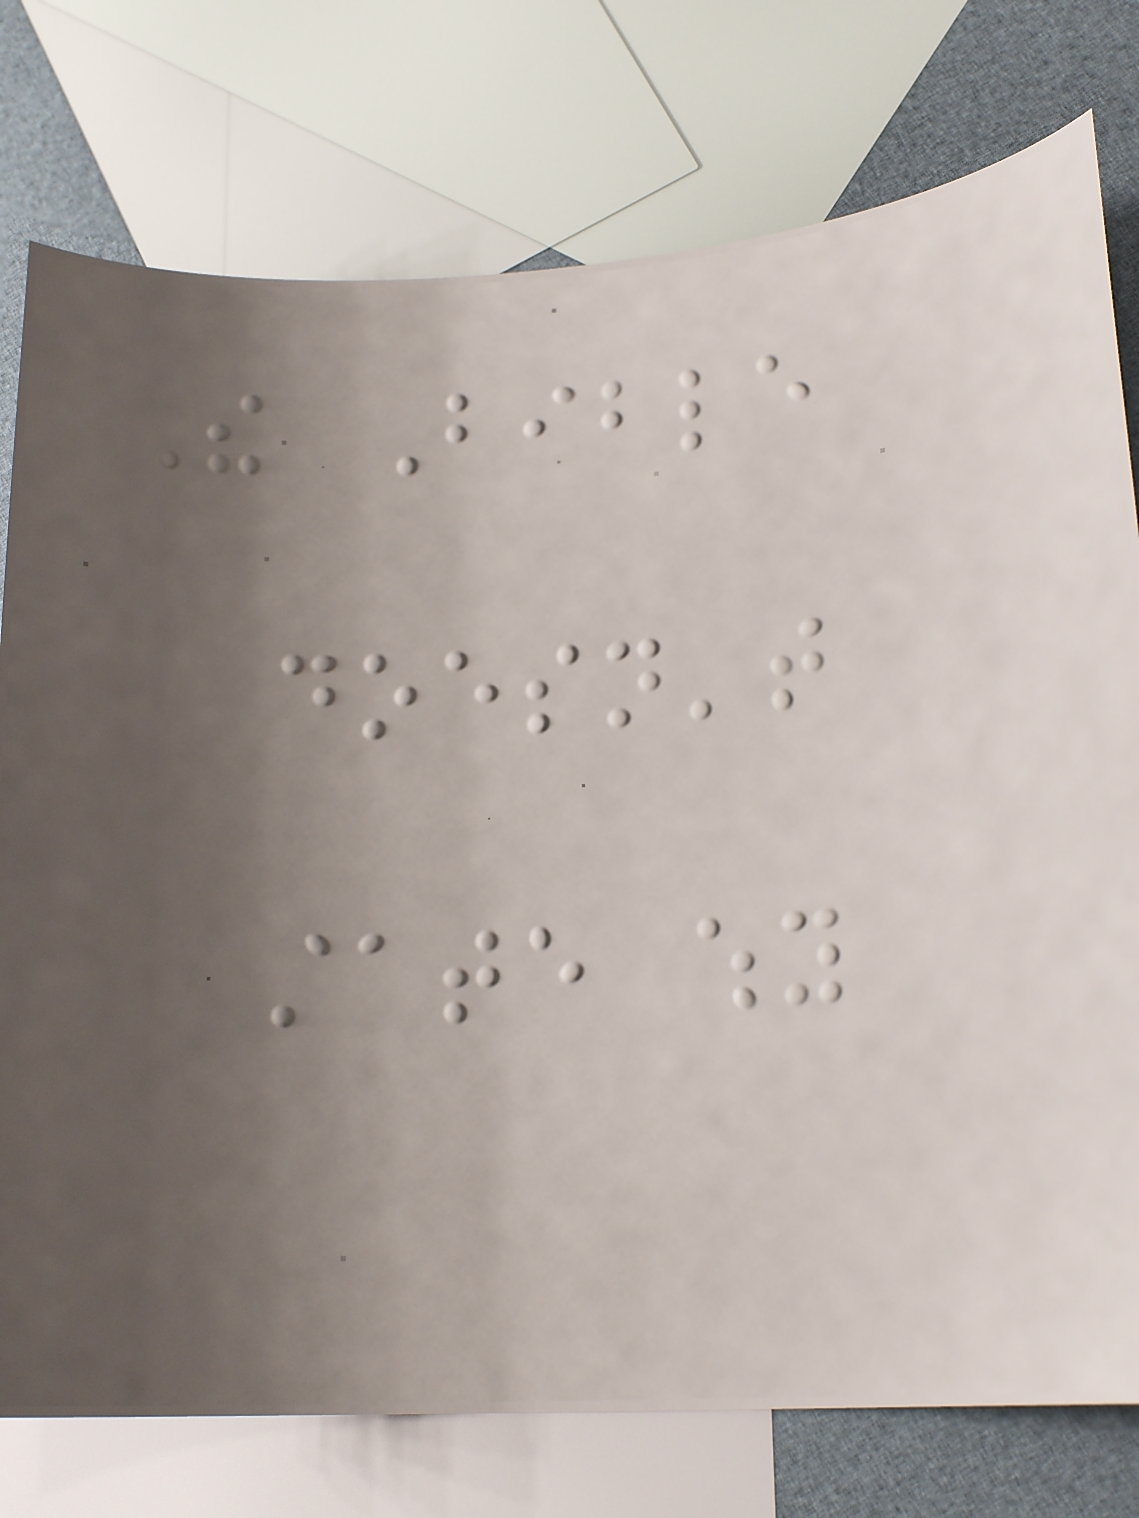The Bible
doesn't
state why
